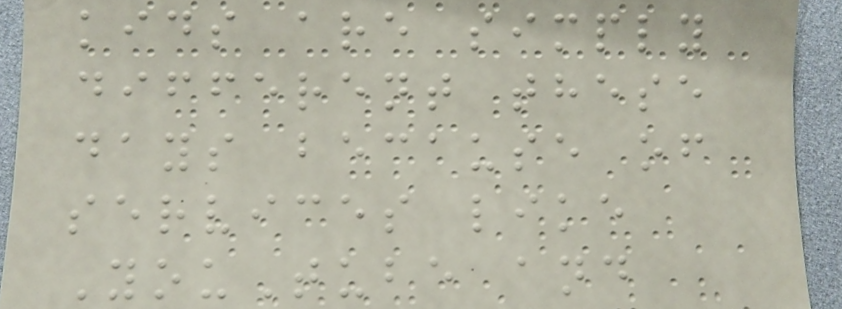kids are simply
different these
days because of
services like
YouTube and
